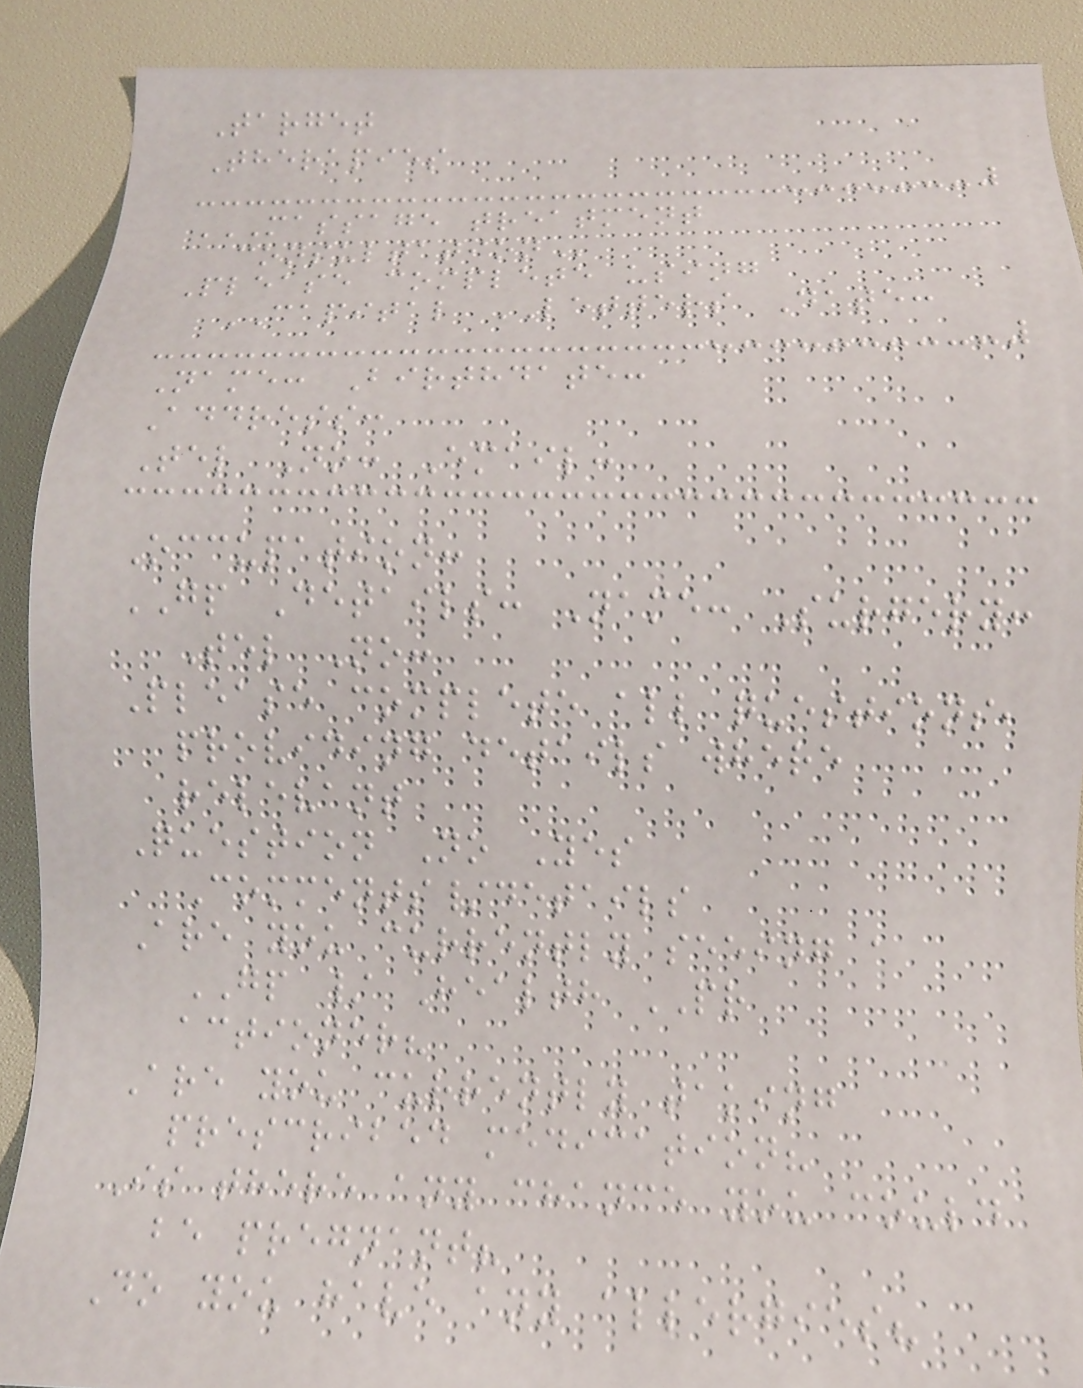Target
Therapies
MASSAGE TREATMENT
CONSULTATION
Please complete using
CAPITAL LETTERS Date:
Name: Birthdate:
Address:
Tel No: Email:
Occupation:
GP Details: Name: Surgery:
Tel No:
Please complete all questions,
providing details where
relevant
Question No Yes
Comments/details
Are you currently seeing a
GP / Health PR
actioner?
Are you currently taking
prescribed medication?
Is there any chance you could
be pregnant?
Do you have any allergies?
